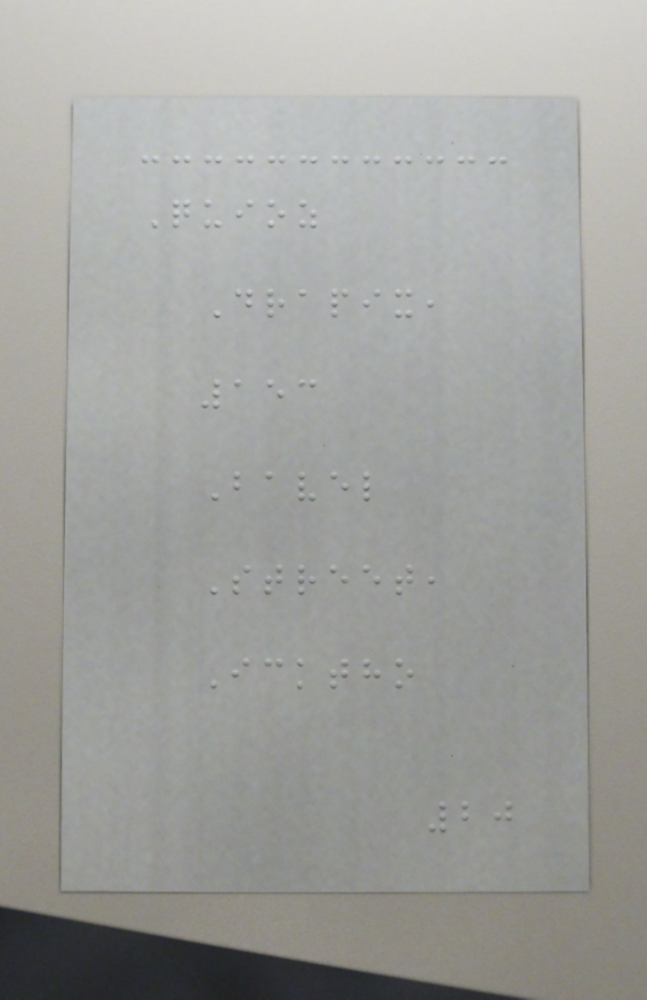Quioz
Drapix,
153
Bavel
Street,
Icktho
20
